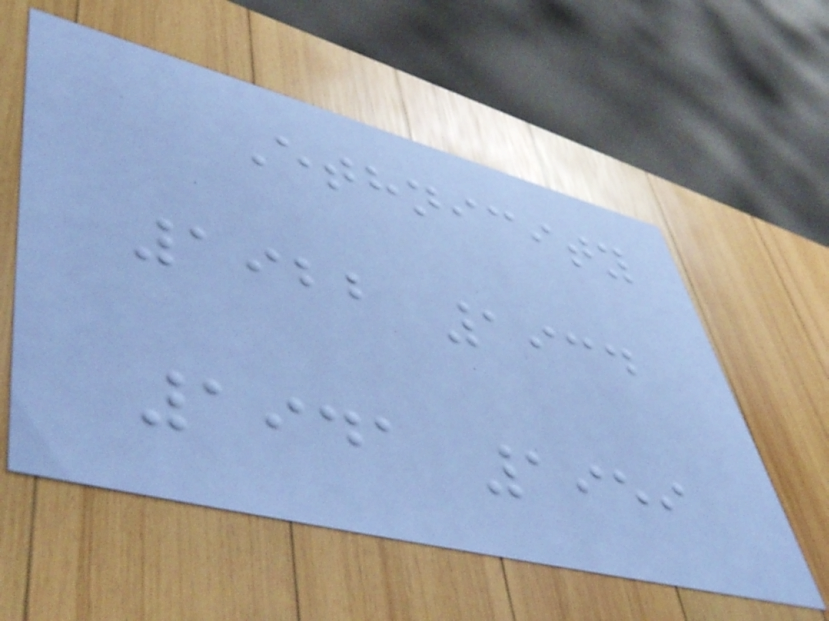Ethnicity
1922 1934
1941 1959
